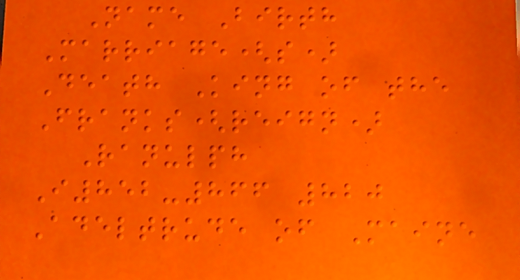Name Birth
Marriage(s)
Death King of the
Franks(reign)
Ranulph
I852-866 820
Adeltrude of Maine
